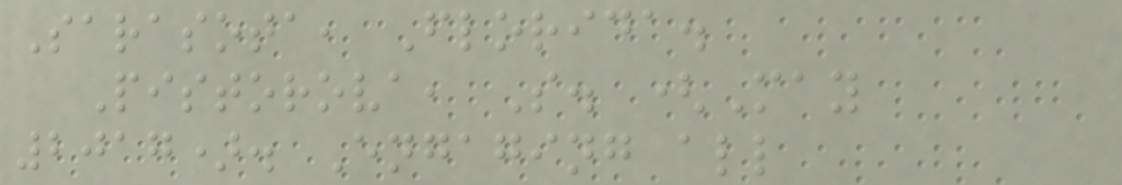Sarasota, Florida.
Pistorova, S. (May
2017). Engaging all
